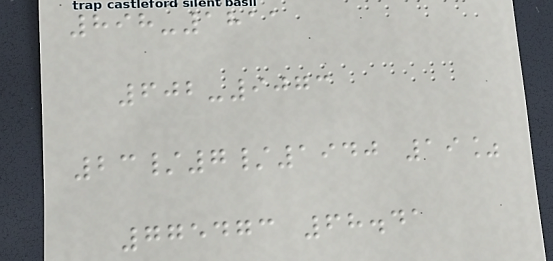898-1811
602-9073
23/7/1940 19%
775473 68.41
